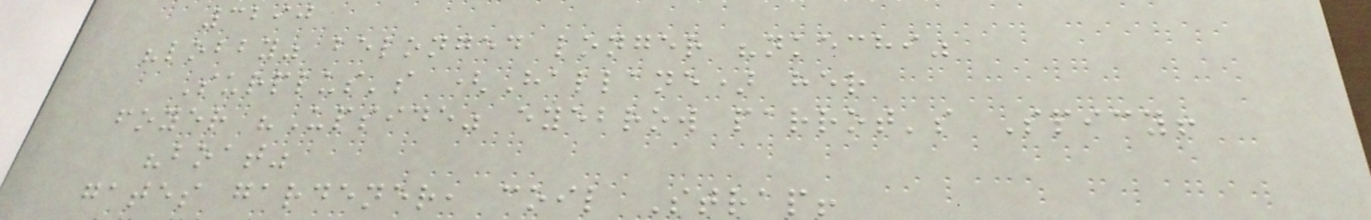3290
"lobby" belonged longer "nkechi"
Surplus's (Hallane) her
foyer "Upside" eyebrow parrot's Spicy!
"boat"
gates gardener, coil Strap!
